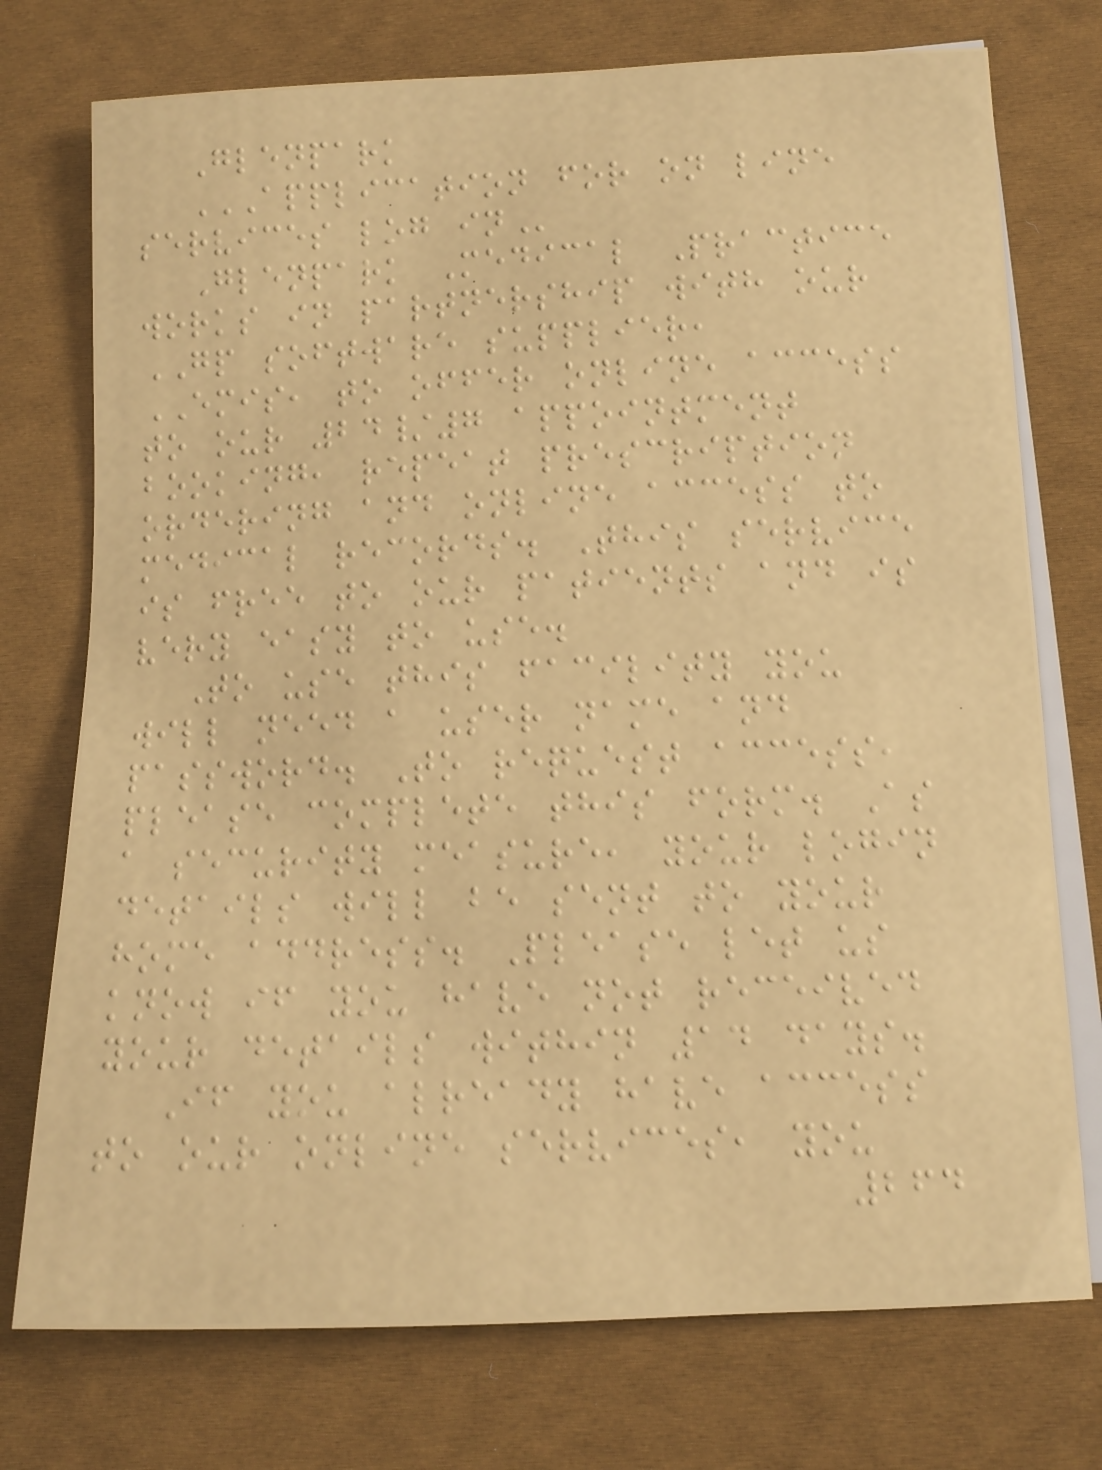Glenpark
APPLICATION FOR ON LINE
SERVICES LOG IN
Glenpark Medical Practice
works in partnership with our
GP software supplier,
EMIS, to offer online access
to our 24/7 appointment
booking, repeat prescription
ordering and online access to
medical records. This service
is free to our patients and is
very easy to use.
To use this facility you
will need a user name and
password. To request access,
please complete this form. As
a security measure, your login
details will be sent to your
home address. Please let us
know if you have not received
your details within 14 days.
If you already have access
to our online services, you
264
